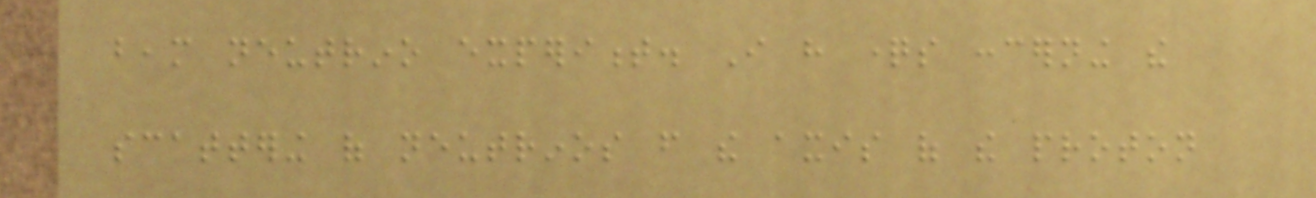beam neutrino experiment. I have questions concerning the
scattering of neutrinos from the axis of the proton
